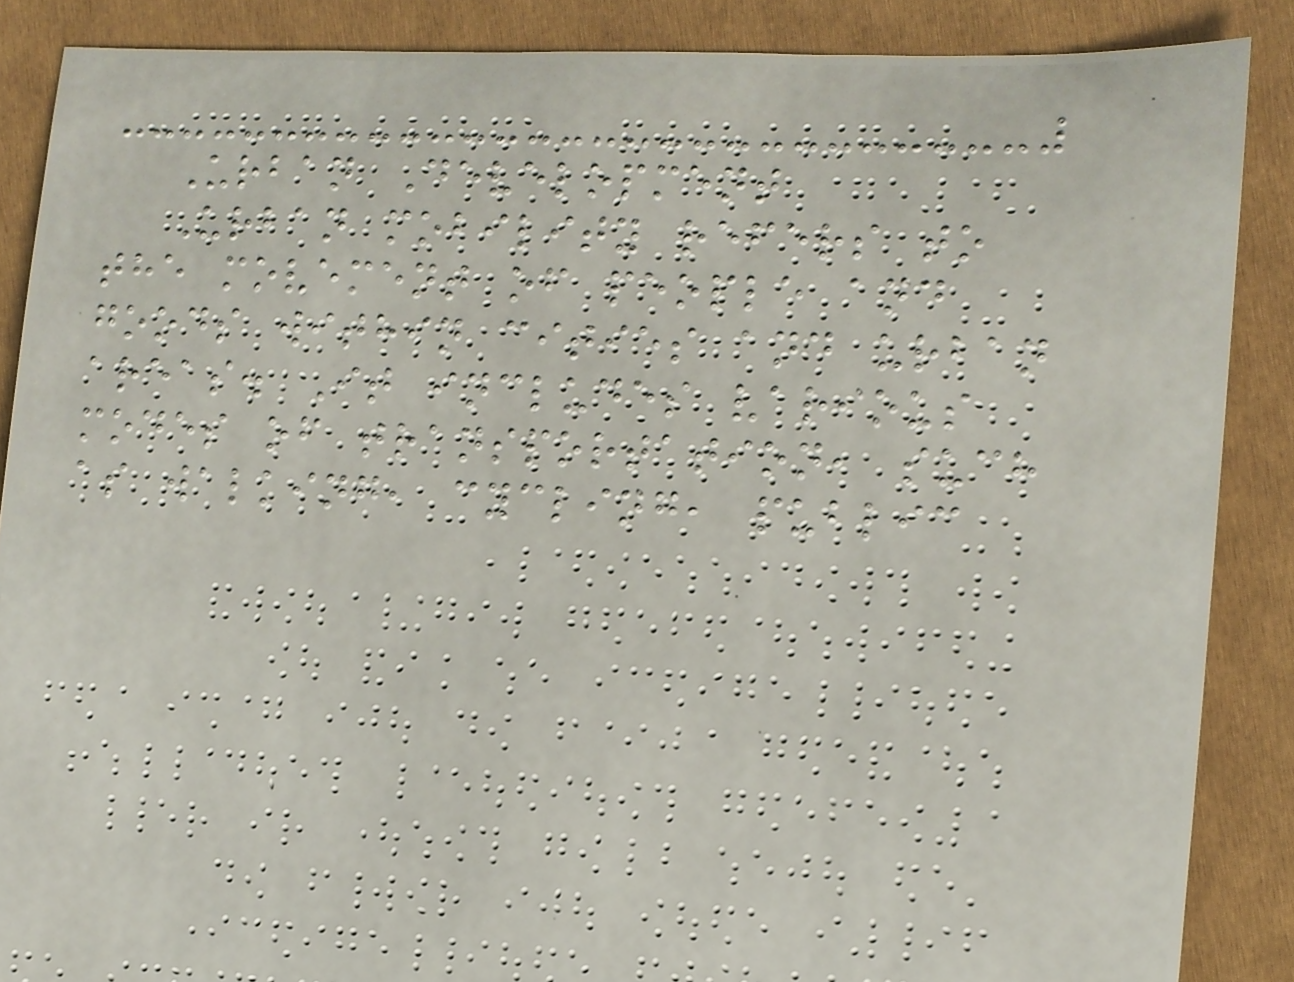Urban Development
Urban mobility refers to
the movement of people and
goods within cities and urban
areas. It includes various
modes of transportation, such
as walking, cycling, public
